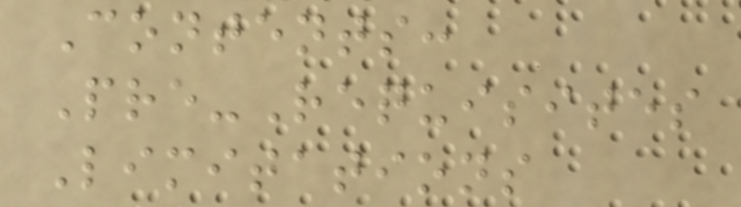Contents:
Pre-Requisites
Limitations
